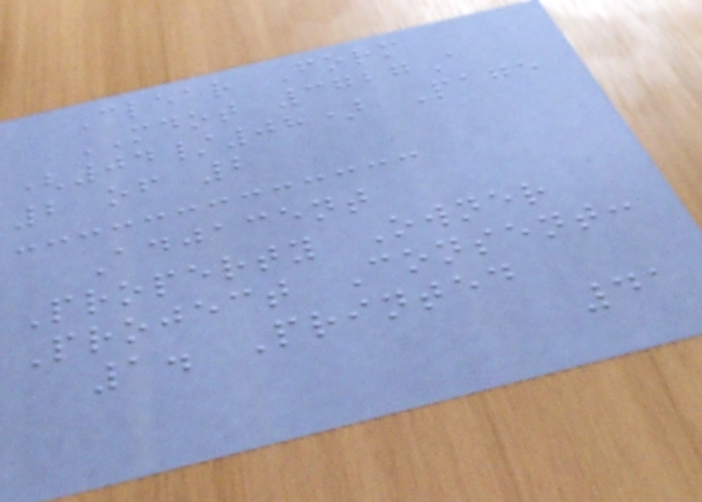Clear Form
MDOT 3727A
(04/08) Page
2 of 2
Adjacent
Property Owner
Project Consent:
1. Printed
41
